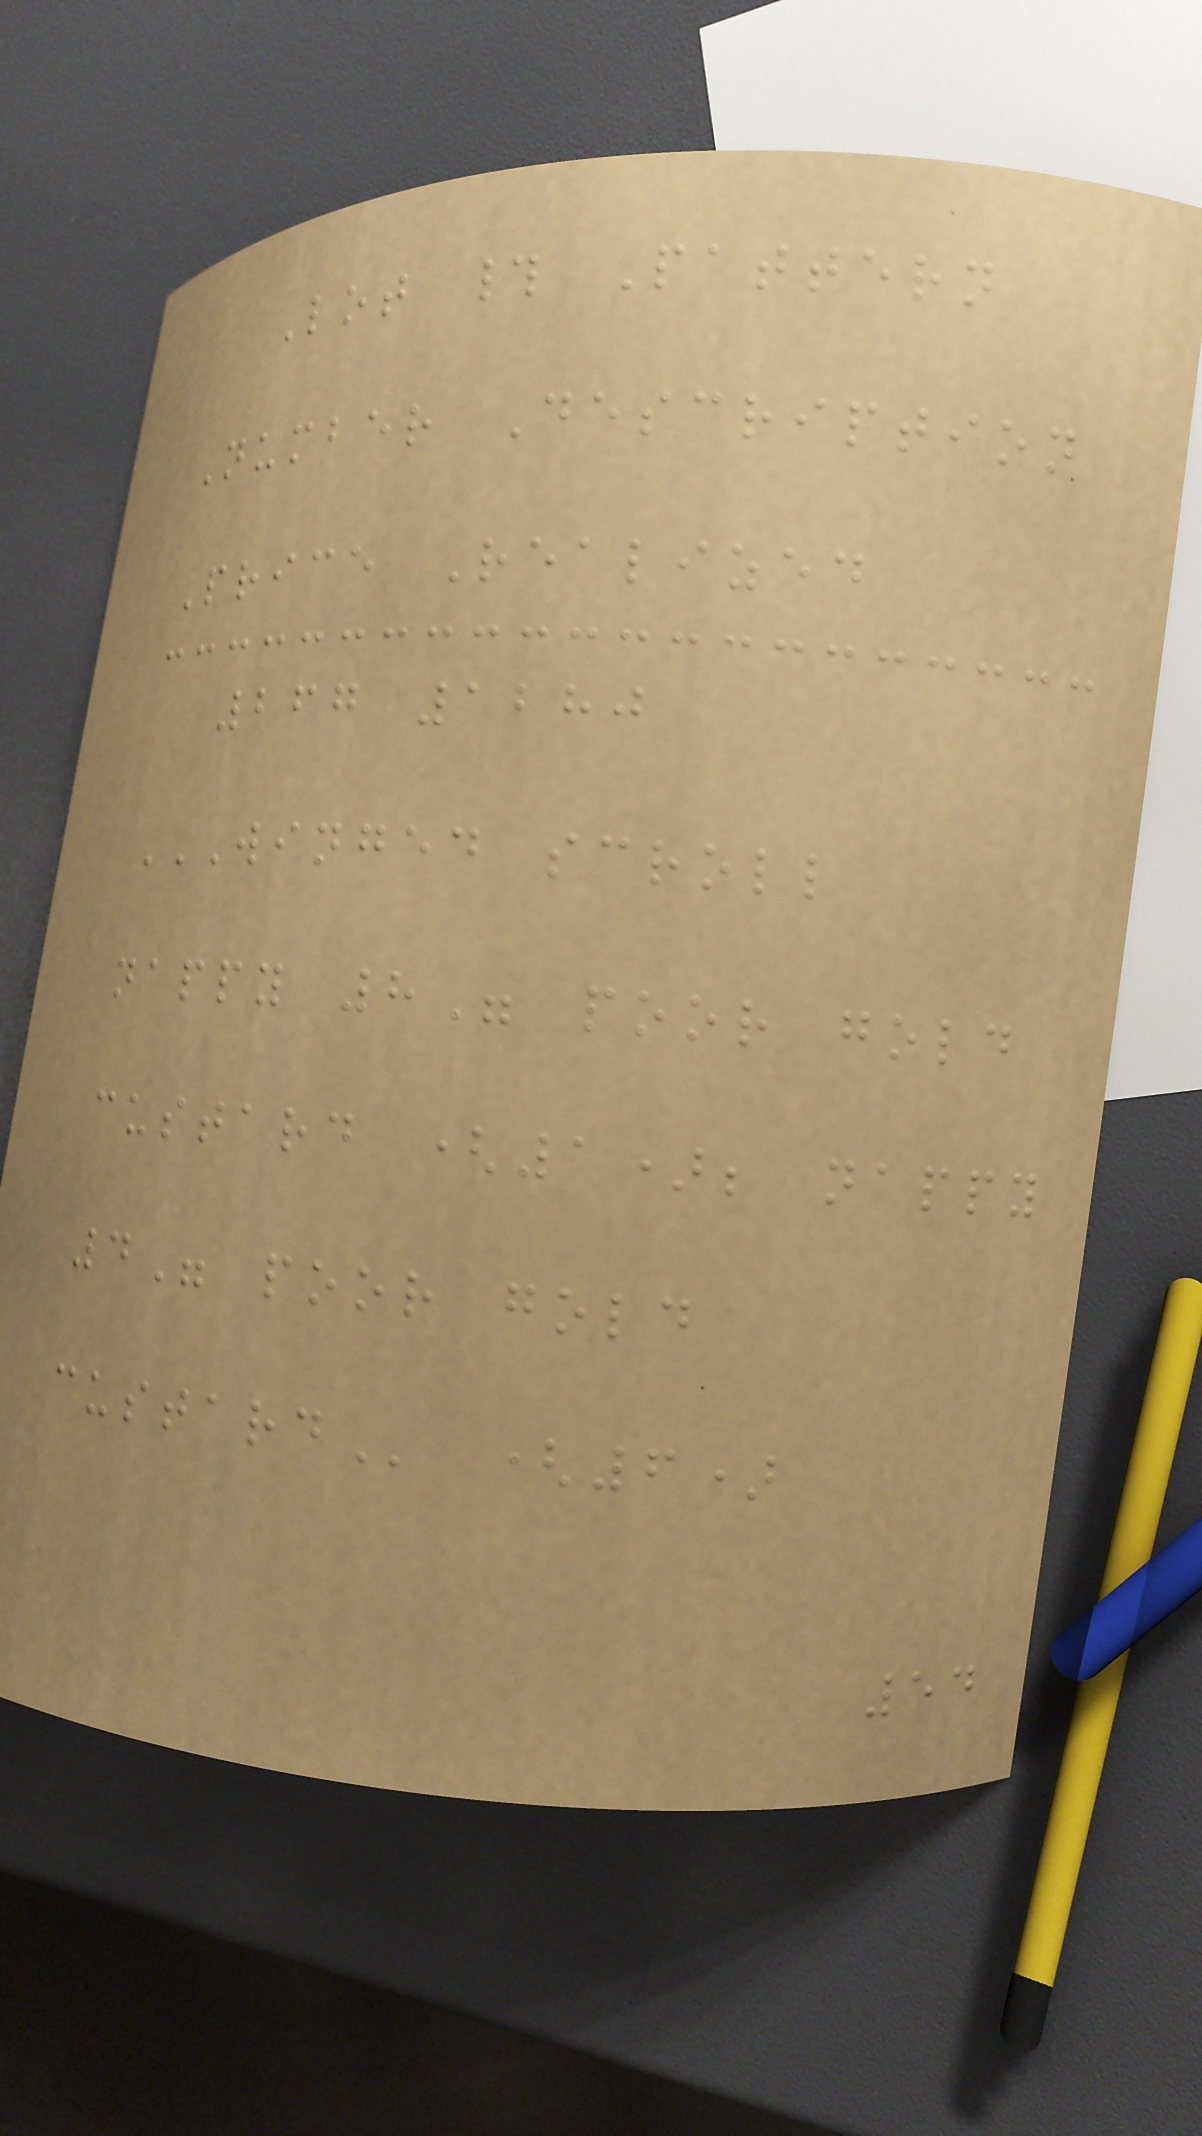Lot # Pattern
Number Description
Price Realized
267 1280
WINGED SCROLL
NAPPY 8" POOR GOLD
CUSTARD (1); NAPPY
4" POOR GOLD
CUSTARD (6)
54
